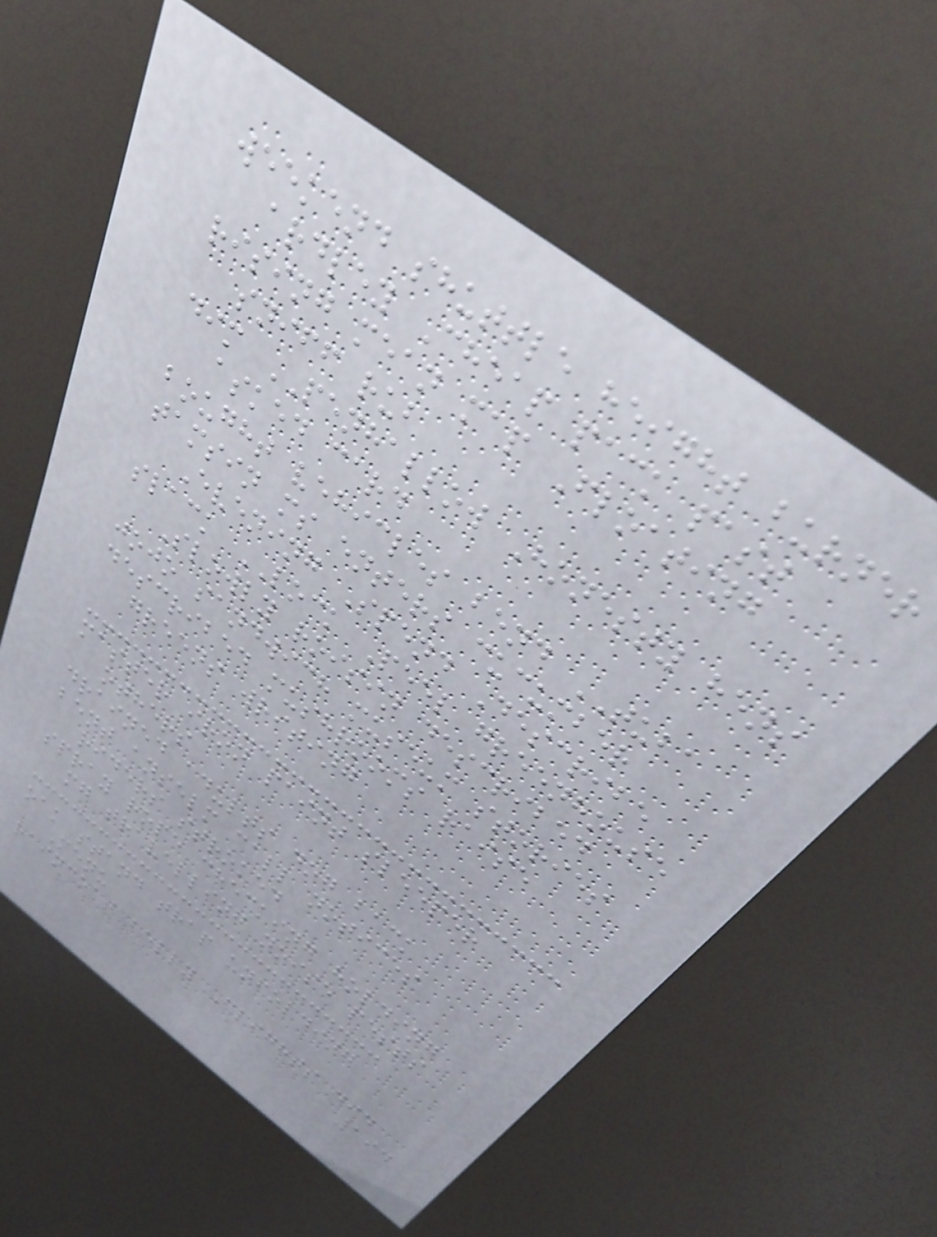weekend shuttle height burner
ardley Cheap pack past
rising mean map Floating
sniff rub
dim PENHALLOW Honesty hens
asked card
bought vehicles bend TUBA
tamsin ms enters cucumber
Evening Spend Describe
slack LOCK Peel greenhouse
Slowly roisin described
jojo sandwich museum stories
described mushrooms raise
greens writing
master iron paint sleeper
others
drained adults dog back
bent anselm call notices
riders stroked
spray rope checking holding
mg travelling noise pests
oak stand trap unfolding
Menu
raincoat belly Flights did
194
